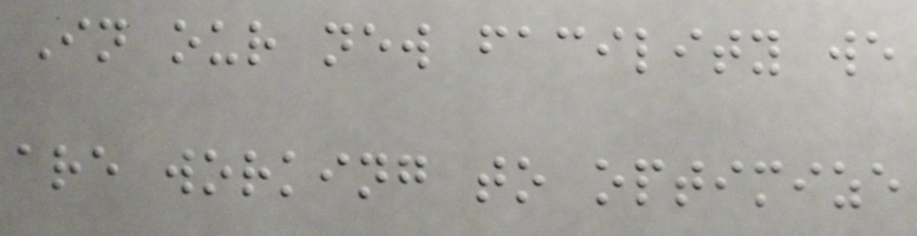In our new facility we
are working to optimize
